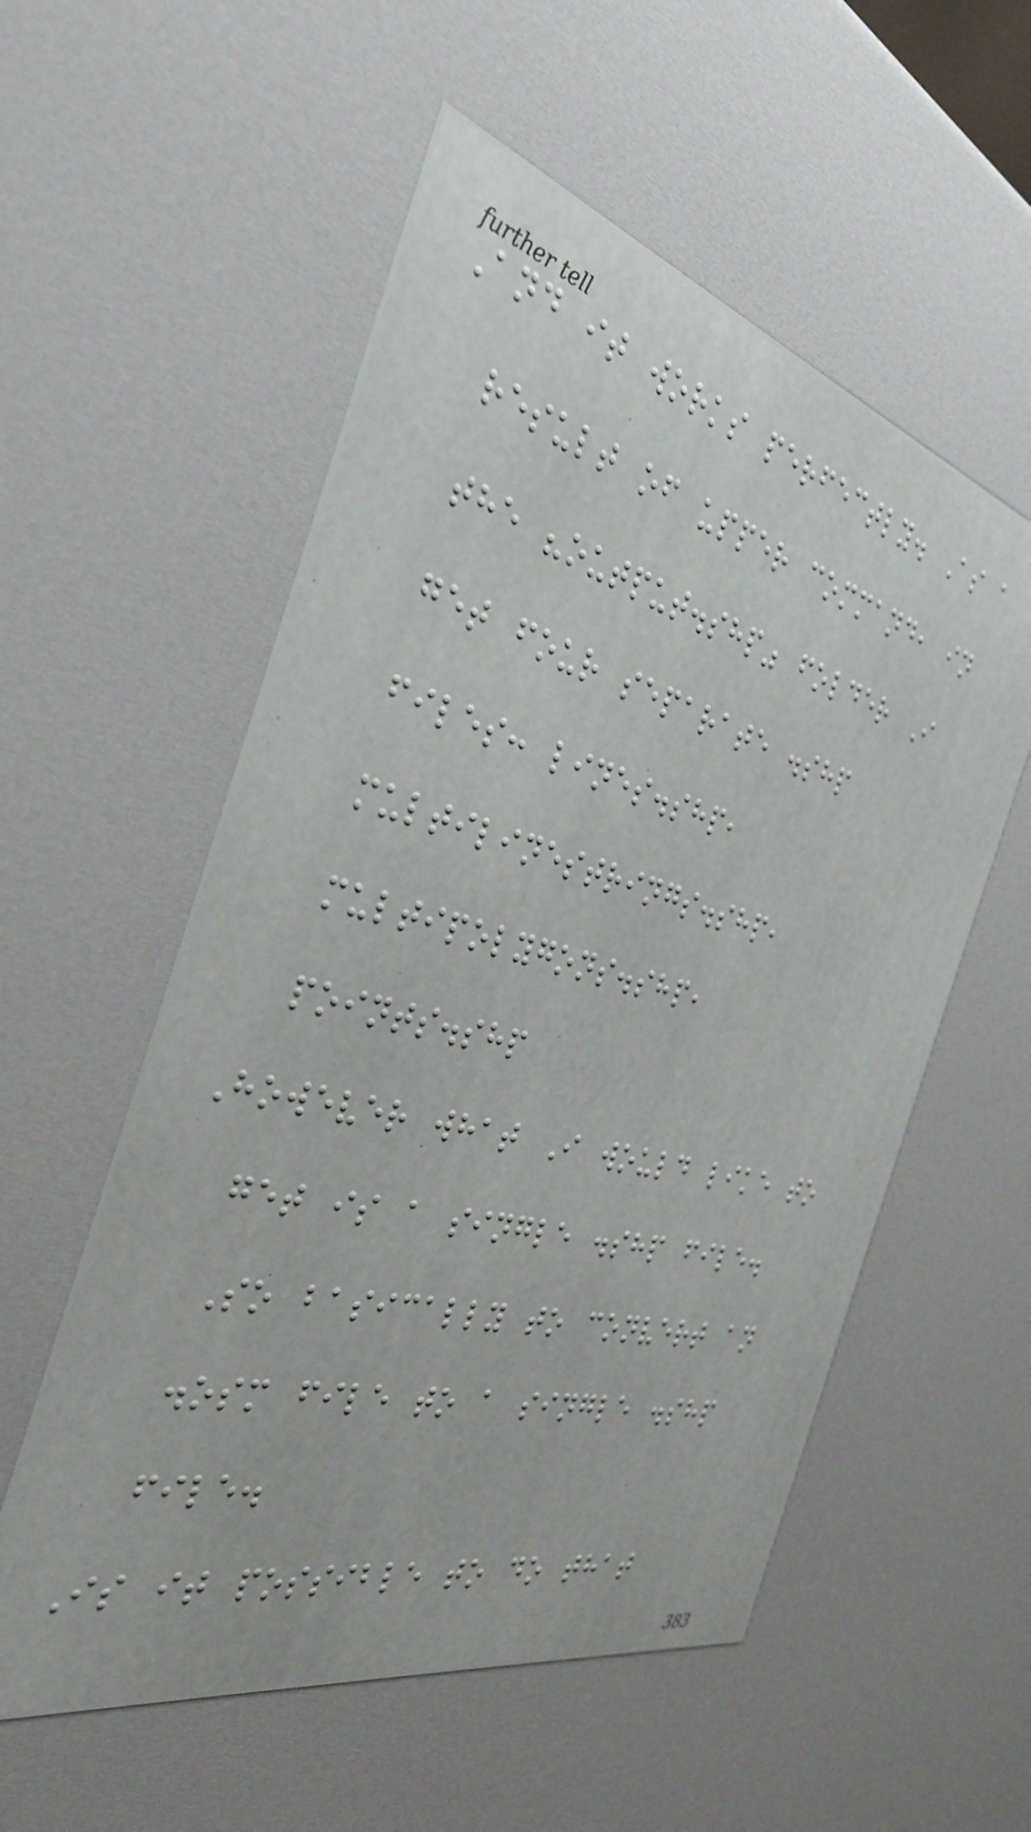And it works perfectly. As a
result of upper command, in
the "output.shp" folder I
get four separate .shp
files: lines.shp,
multilinestrings.shp,
multipolygons.shp,
points.shp
However what I would like to
get is a single .shp file.
So basically to convert an
.osm file to a single .shp
file.
Is it possible to do that
